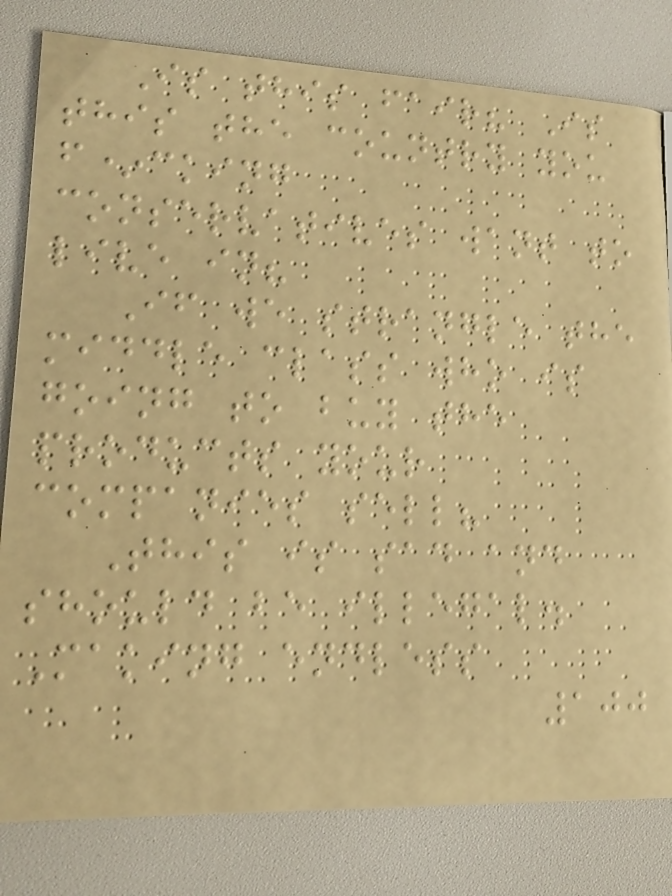Is this fair? Is
this the country you
f*cking
conservatives want to
live in?
If we strangle the
middle class who is
going to buy the
products your
companies sell?
This is sad and
should be illegal.
Making endless
100
